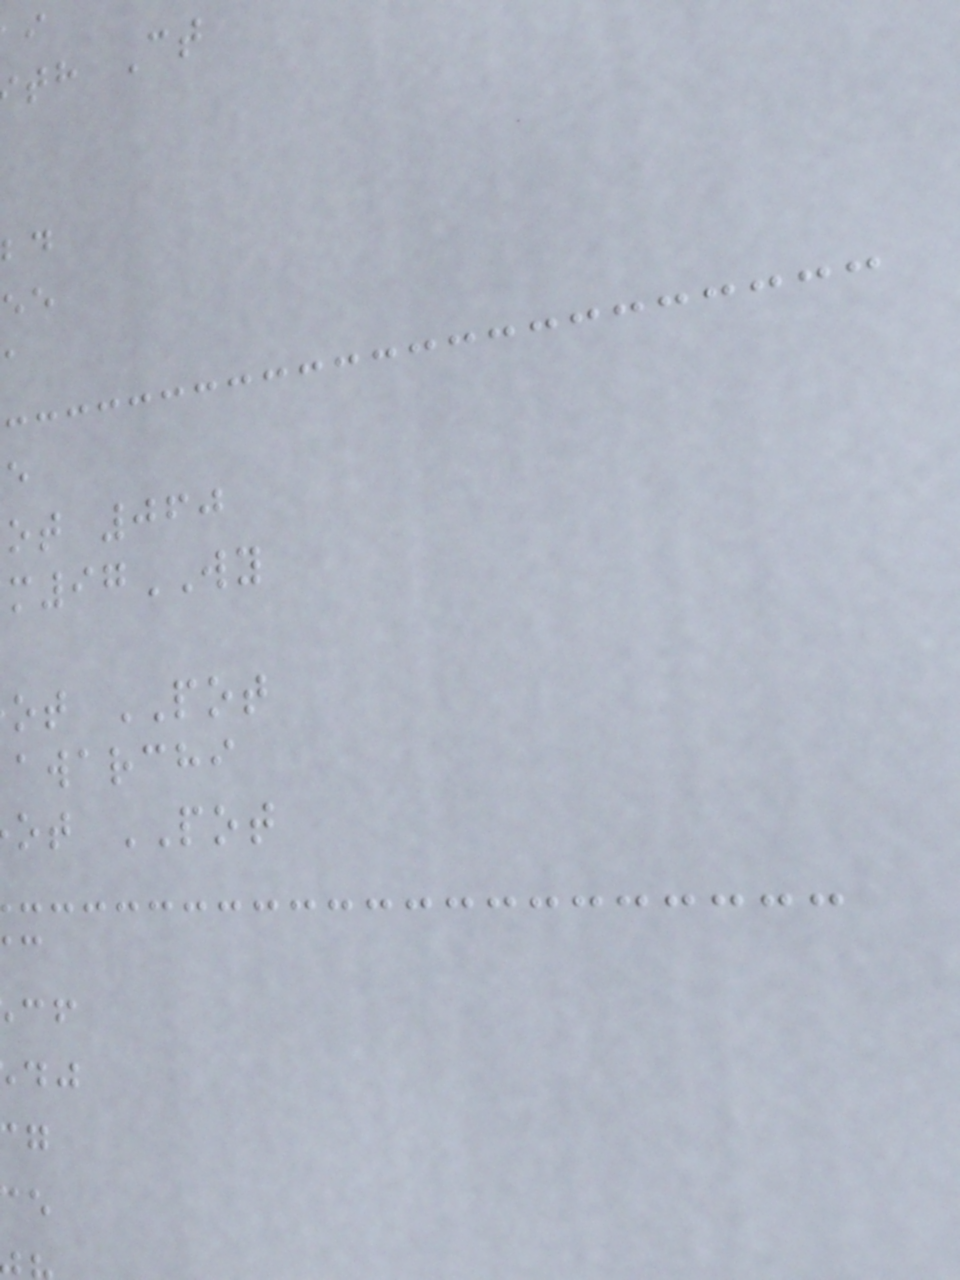th Ct
ot 060
97WY
ot POT
awarchi
ot POT
